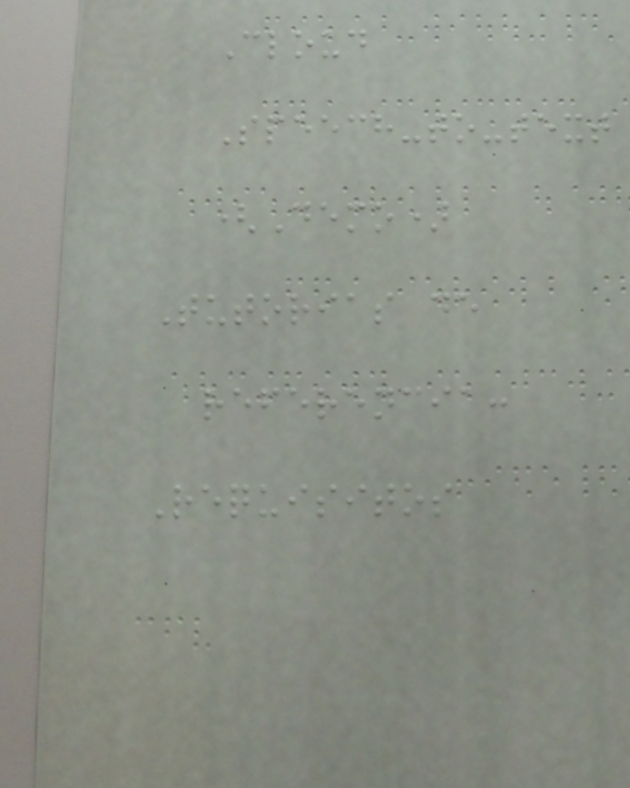Cloud
Speech-to-text
(Demo)
Tutorias de
referencia:
Requisitos
